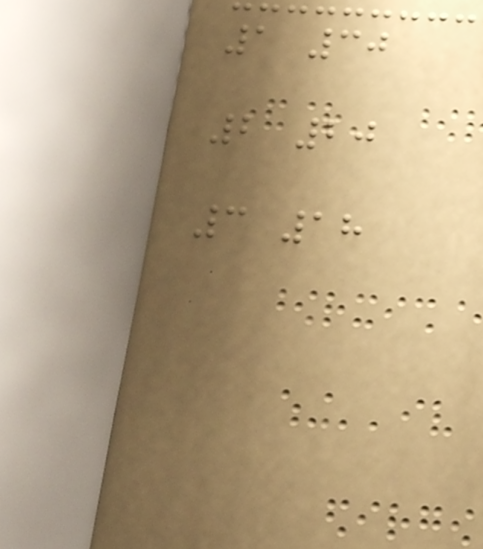1 30
2 20
3 18
